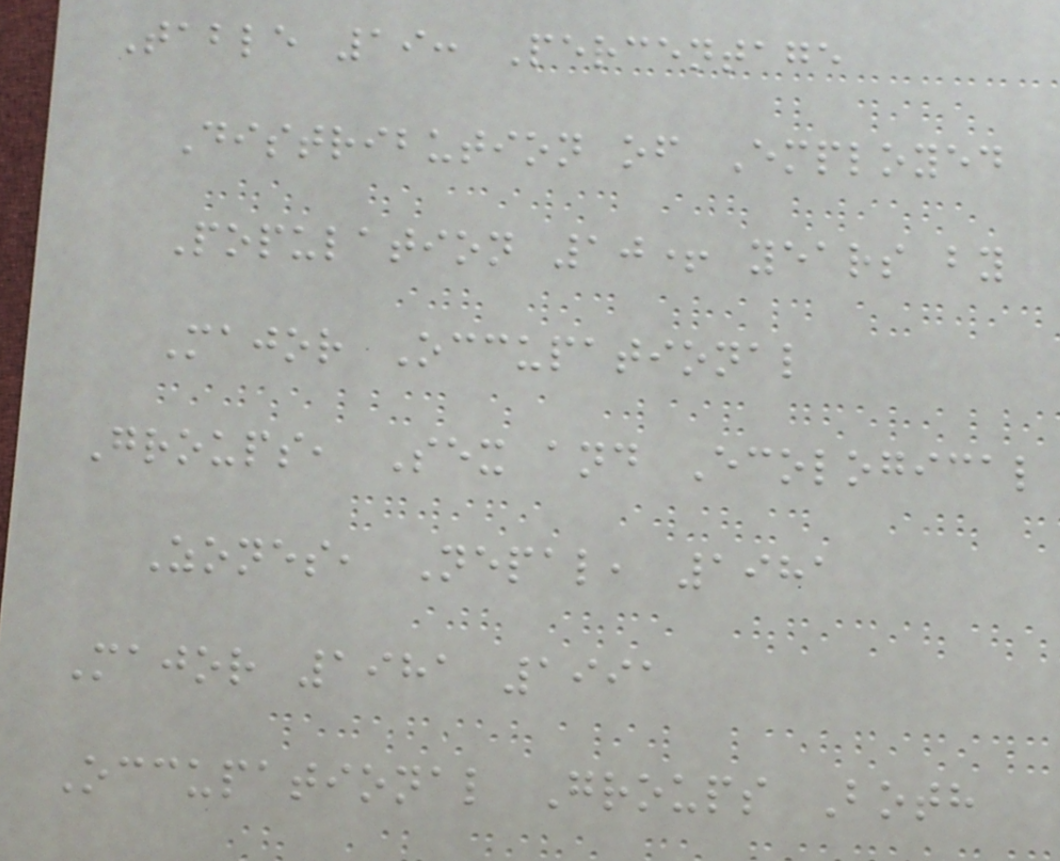Table 19: Percentage
Distribution of Employed
Population 10+ years by
Major Occupational
Groups, Sex and Ecological
Zones, Nepal, 1981
Major 1981 1991
Occupational Groups Both
